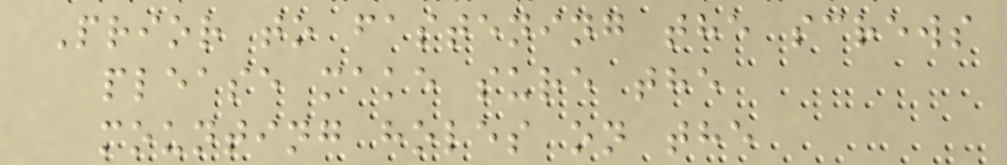Prior to fastening the screws
please make sure the
mounting holes on the
